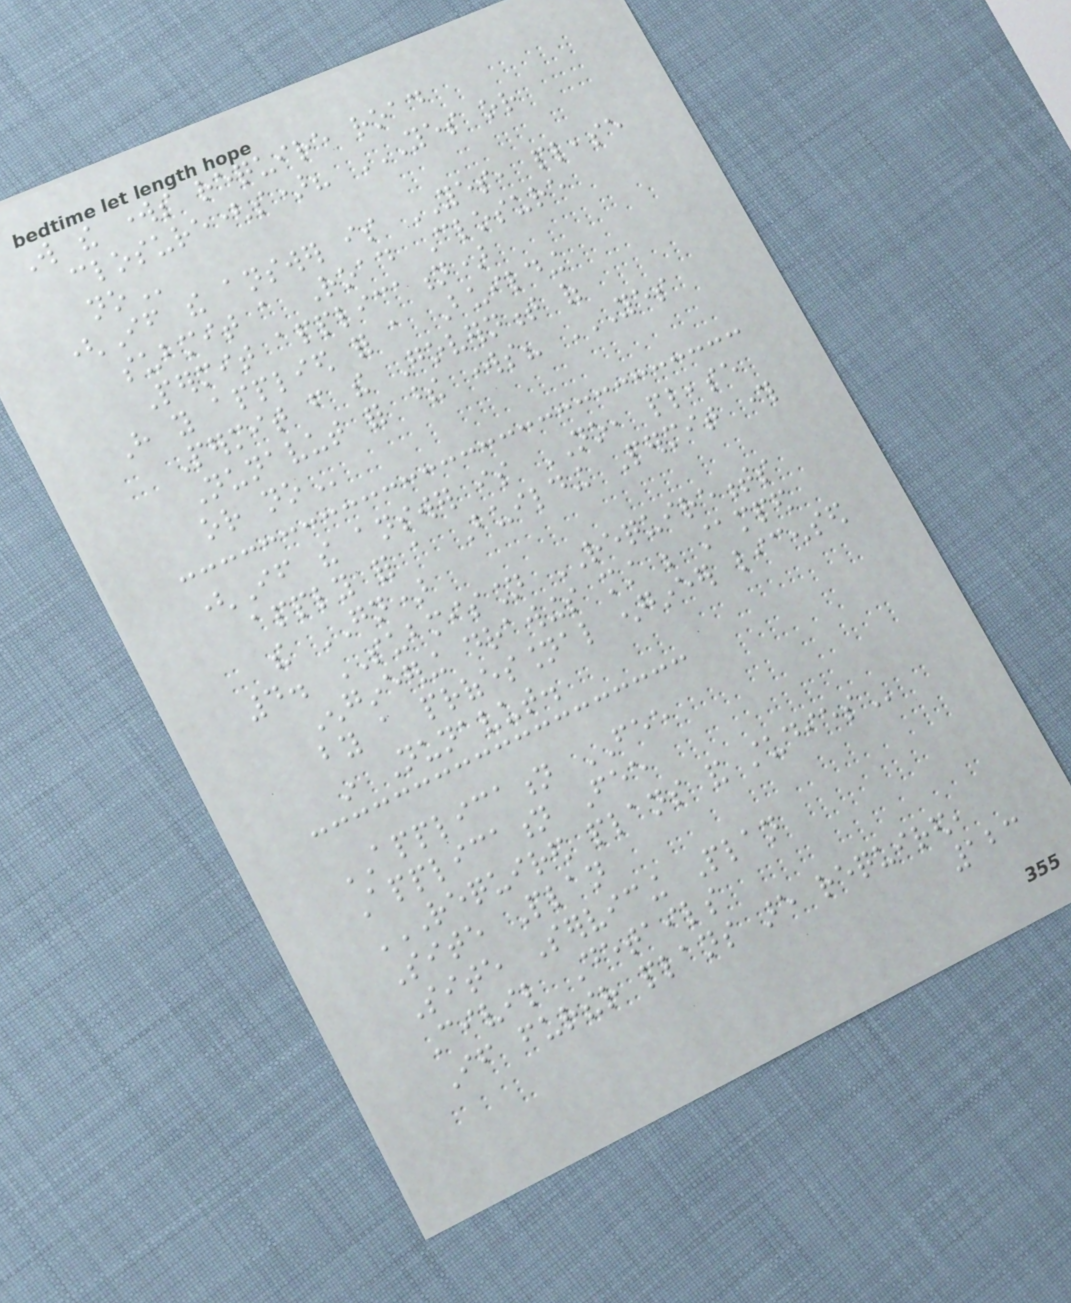Will the works require road
closure(s)? YES OR
NO
(If the answer is YES, please
submit a Road Closure
Permit application)
Have you applied for a Building
Permit from the Government of
Nunavut for these works? YES
OR NO
(If the answer is NO, please
apply for a Building Permit through
the GN)
4. SUBMISSION REQUIREMENTS
Engineering drawings must be stamped
by a professional engineer licensed
in Nunavut.
APPLICATION FEE
Application Fee
REQUIRED PLANS AND STUDIES
Site Plan
Site Servicing Plan
Civil Details
If further plans are required,
123
